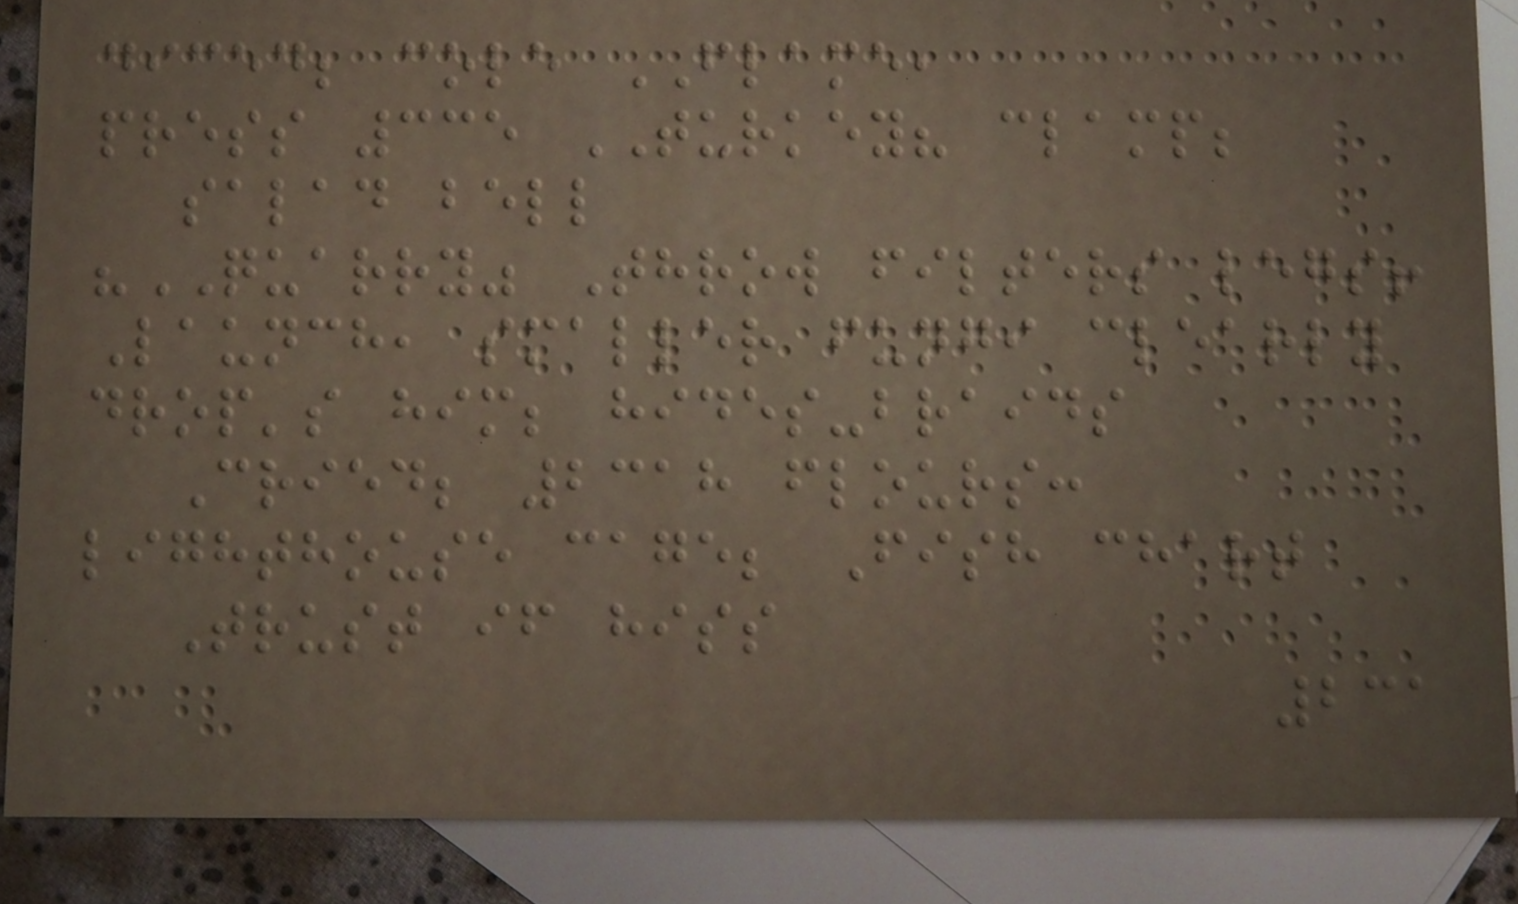diced; cole FLAME,
press 335 TURKEY? clamp;
salad bell
"QUARRY" Throw filters legs!
Launch, smaller fungi clearly
drop's him; hides-braids
Cried; 2318 flours:
lighthouse cage; Fish chart
Trust if hiss
231
